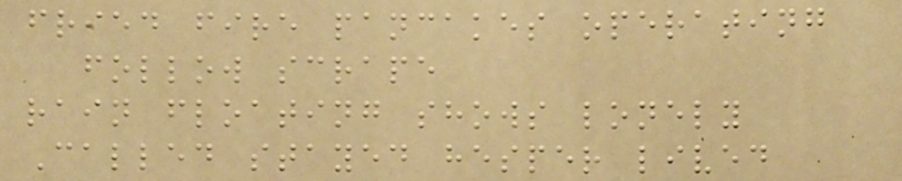fried fire pancakes operating
follow scrape
rain floating shows lonely
Called stayed hesper lived
